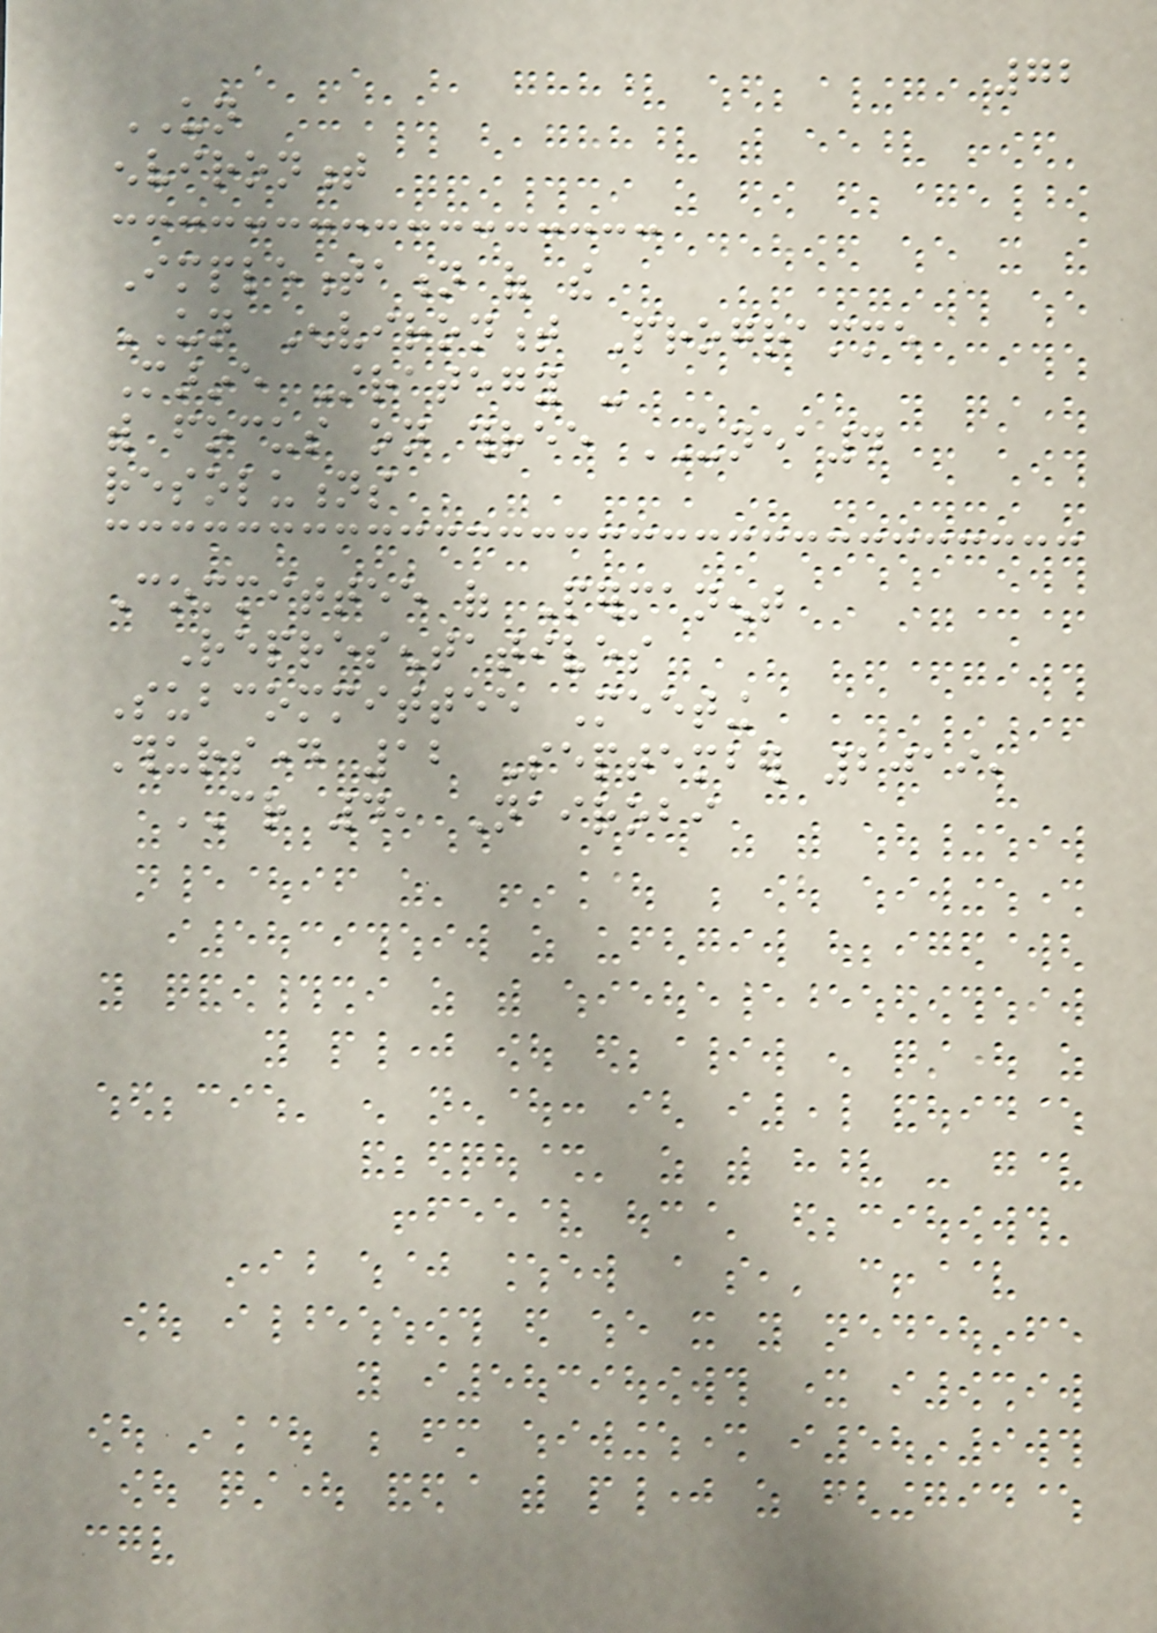72
UN
environment
Implementation of the
UN Environment Programme
Marine Strategy -
with focus on three UNEA4
resolutions
Committee of Permanent
Representatives
Subcommittee Meeting
Thursday 12 September 2019,
CR 4, Nairobi
